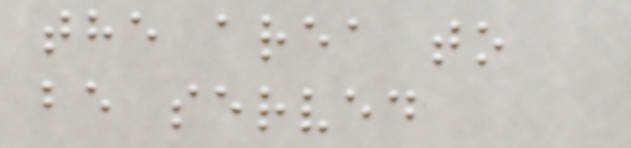the area to
be served
